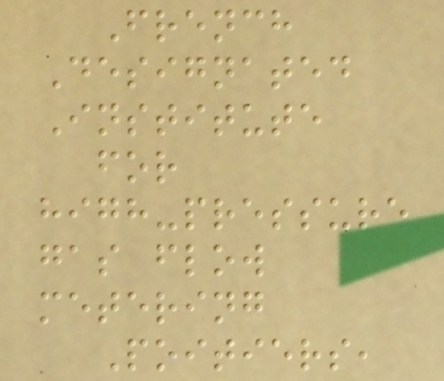French
Designated
Institute
for
high-pressure
gas flow
metering
Poitiers,
